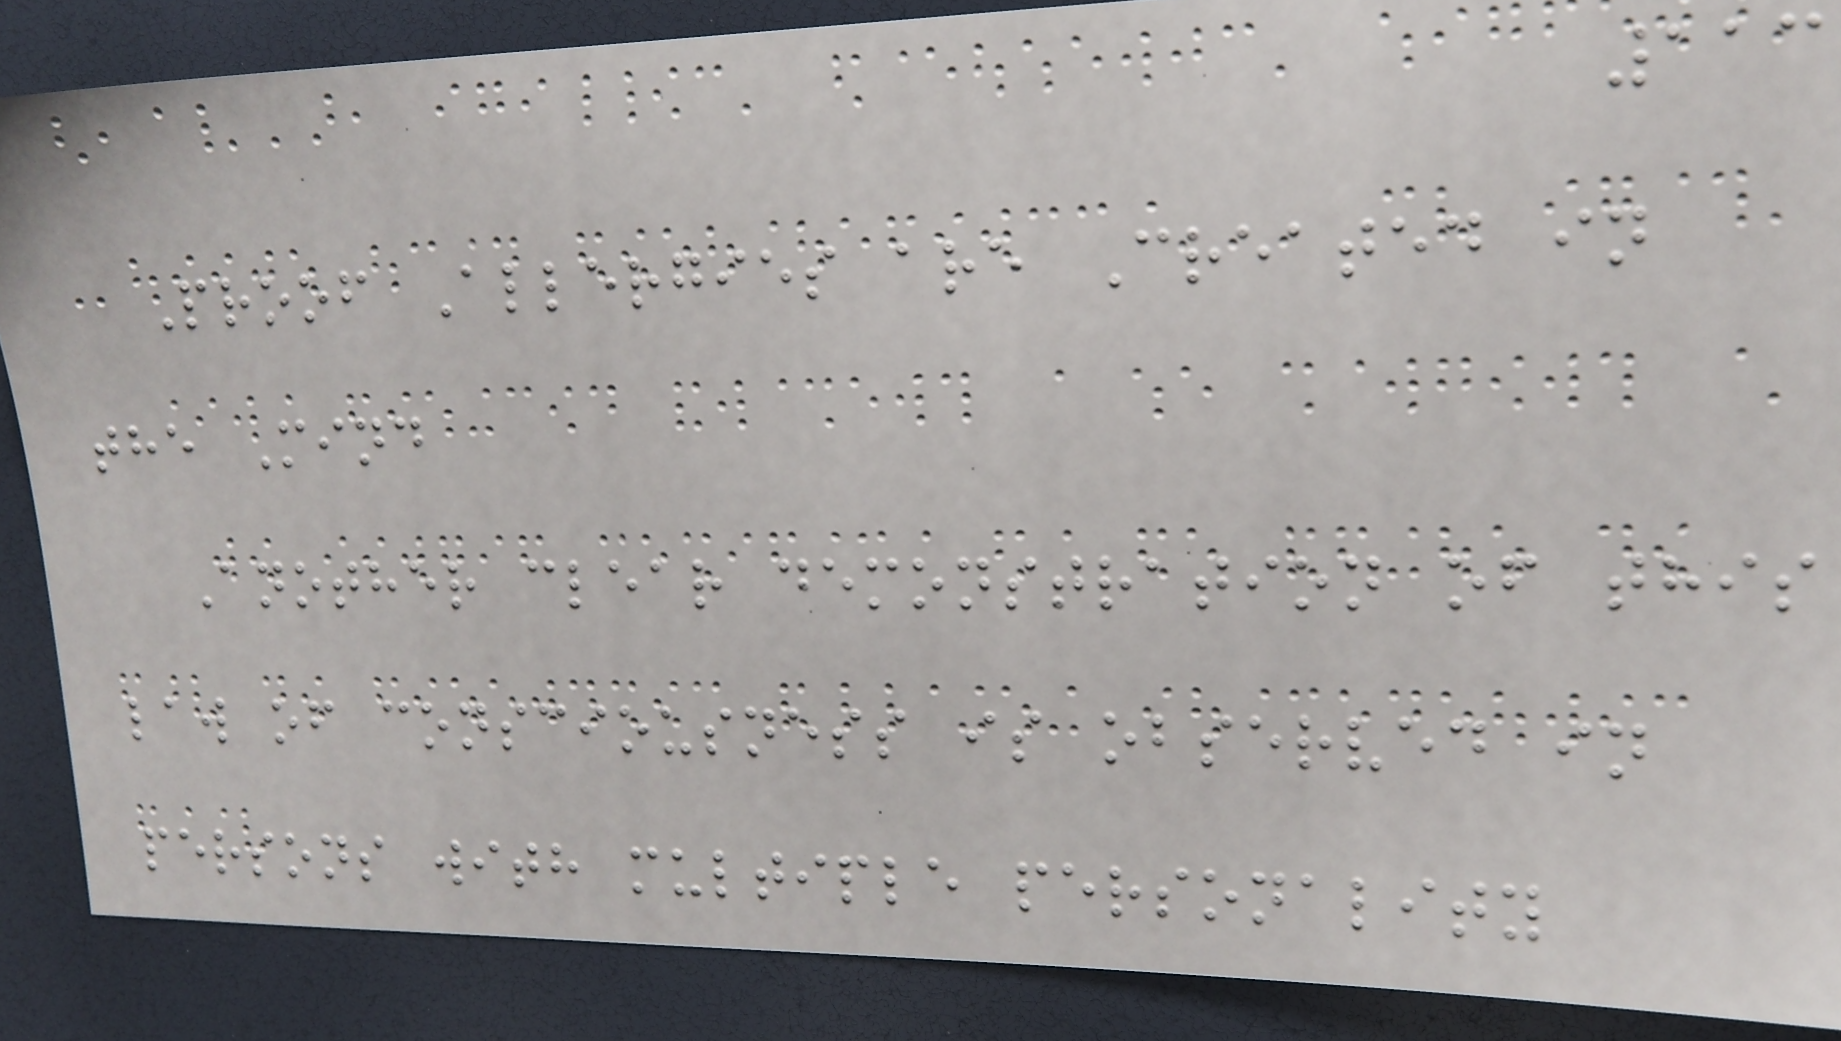113
Proof Allergies are Created in
the Mind
Another clear demonstration of this
law of consciousness is observed in
persons with multiple personality
